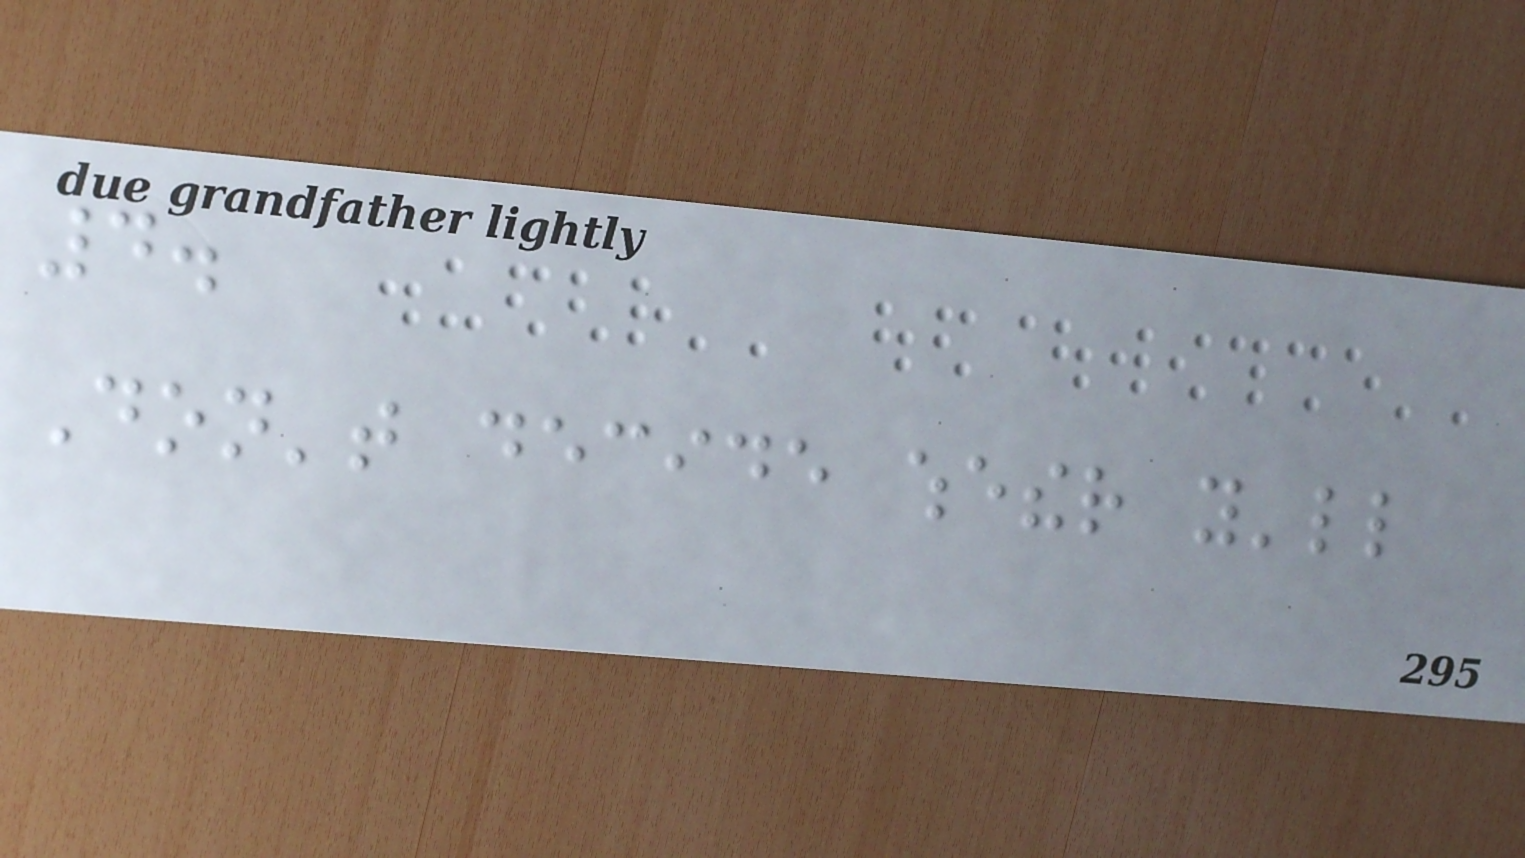4.
Don't decide whether you'll
